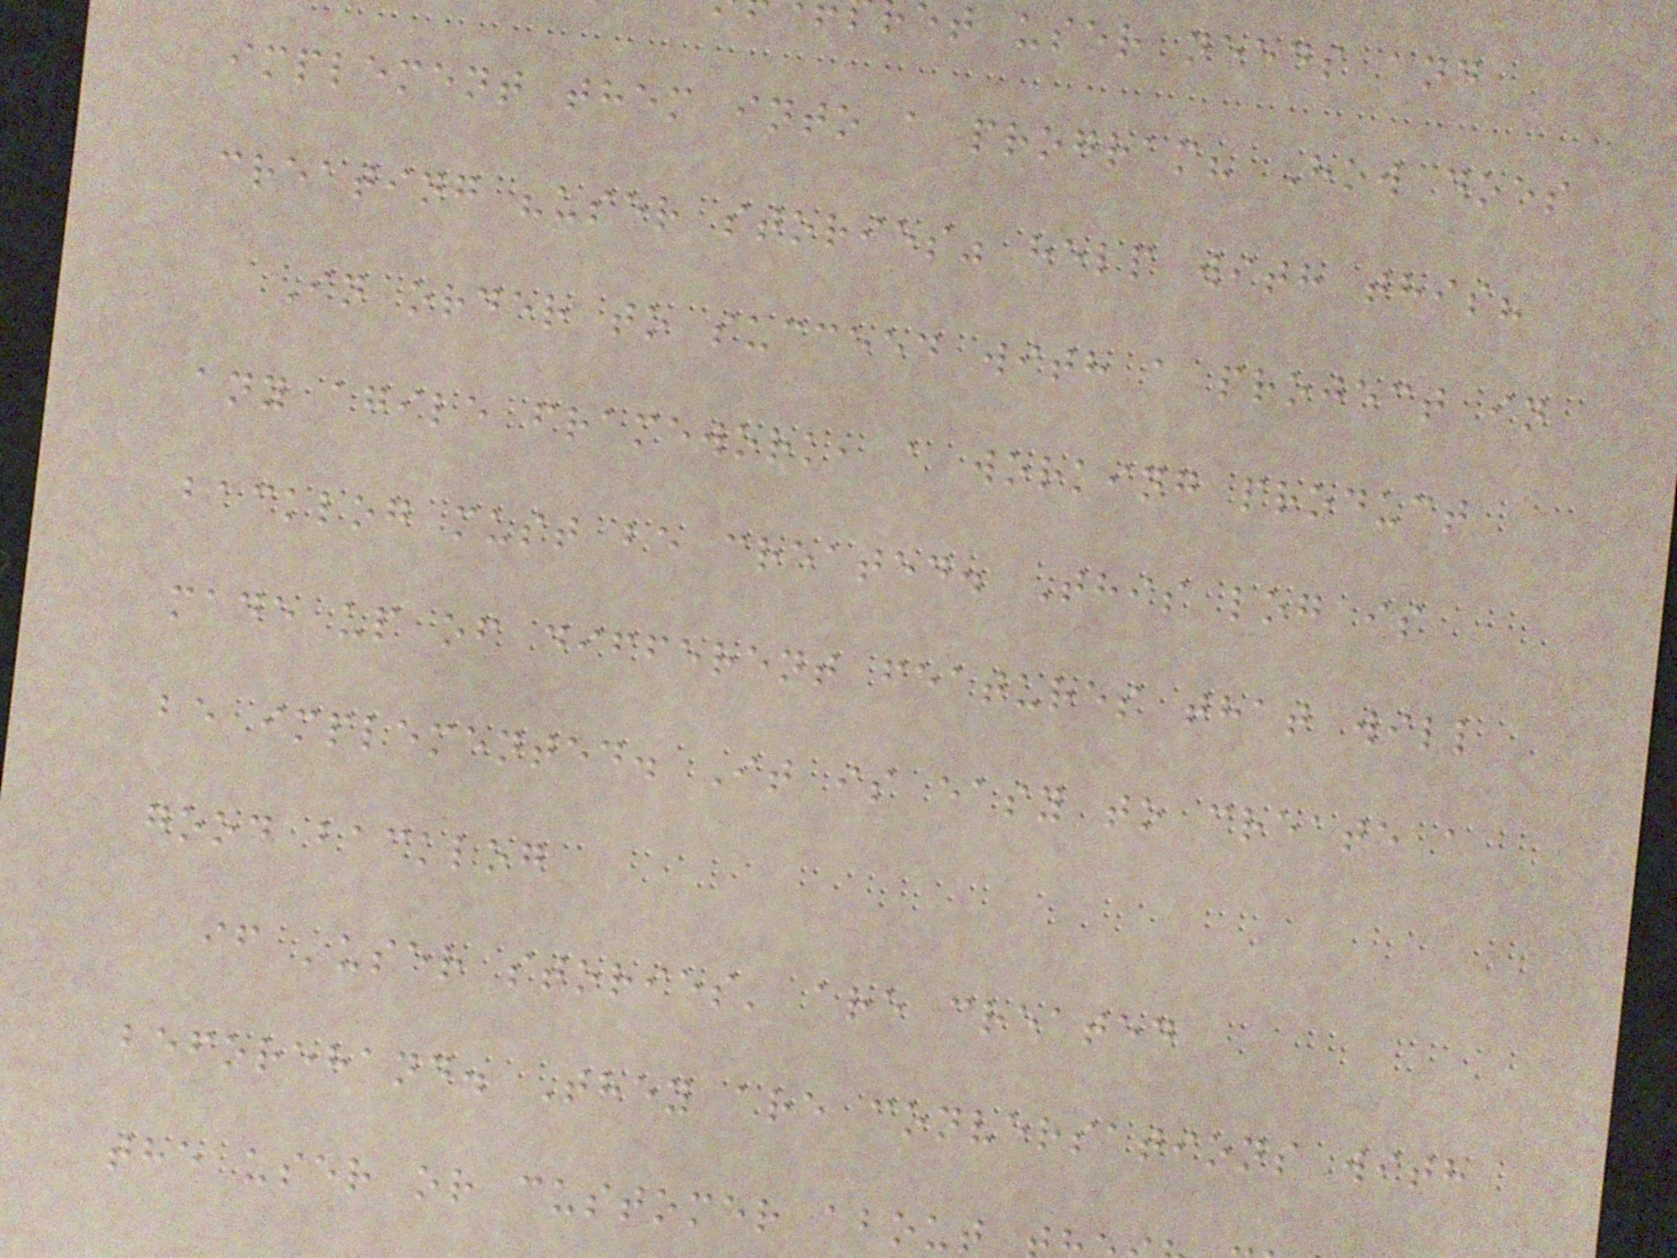et user needs and
implement them into a program? How does
creating "user stories" help with this?
In order to succeed with a project in
any agile framework, a working product
backlog must be created. This log is
made up of different features that will
be implemented. It is easy to create a
good backlog
if 'user stories' are created
beforehand. They are conversations with
the user or customer about
